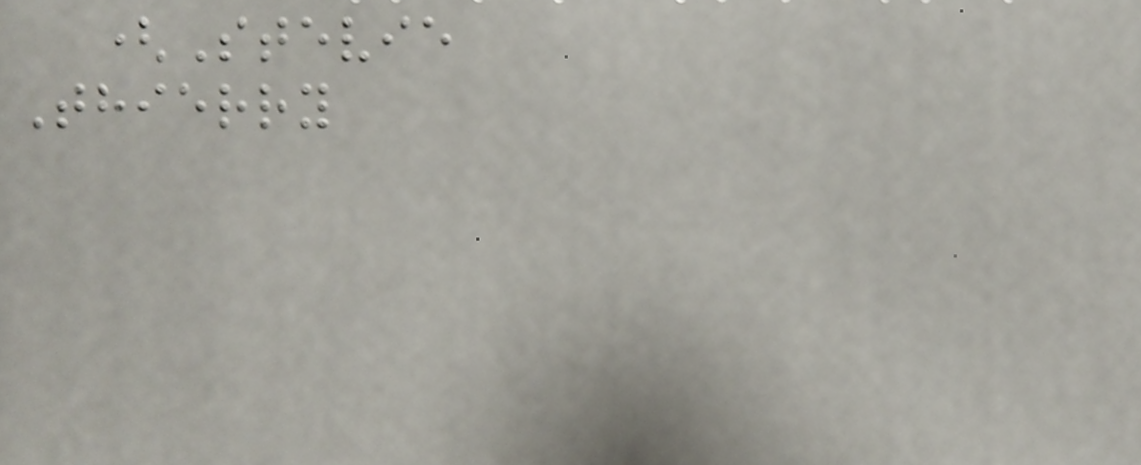(Stevie
Thierry
